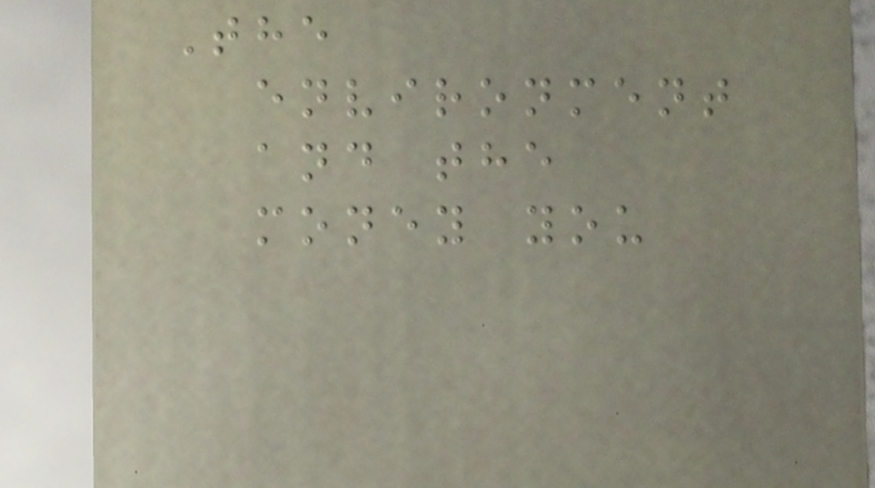The
environment
and the
money you
